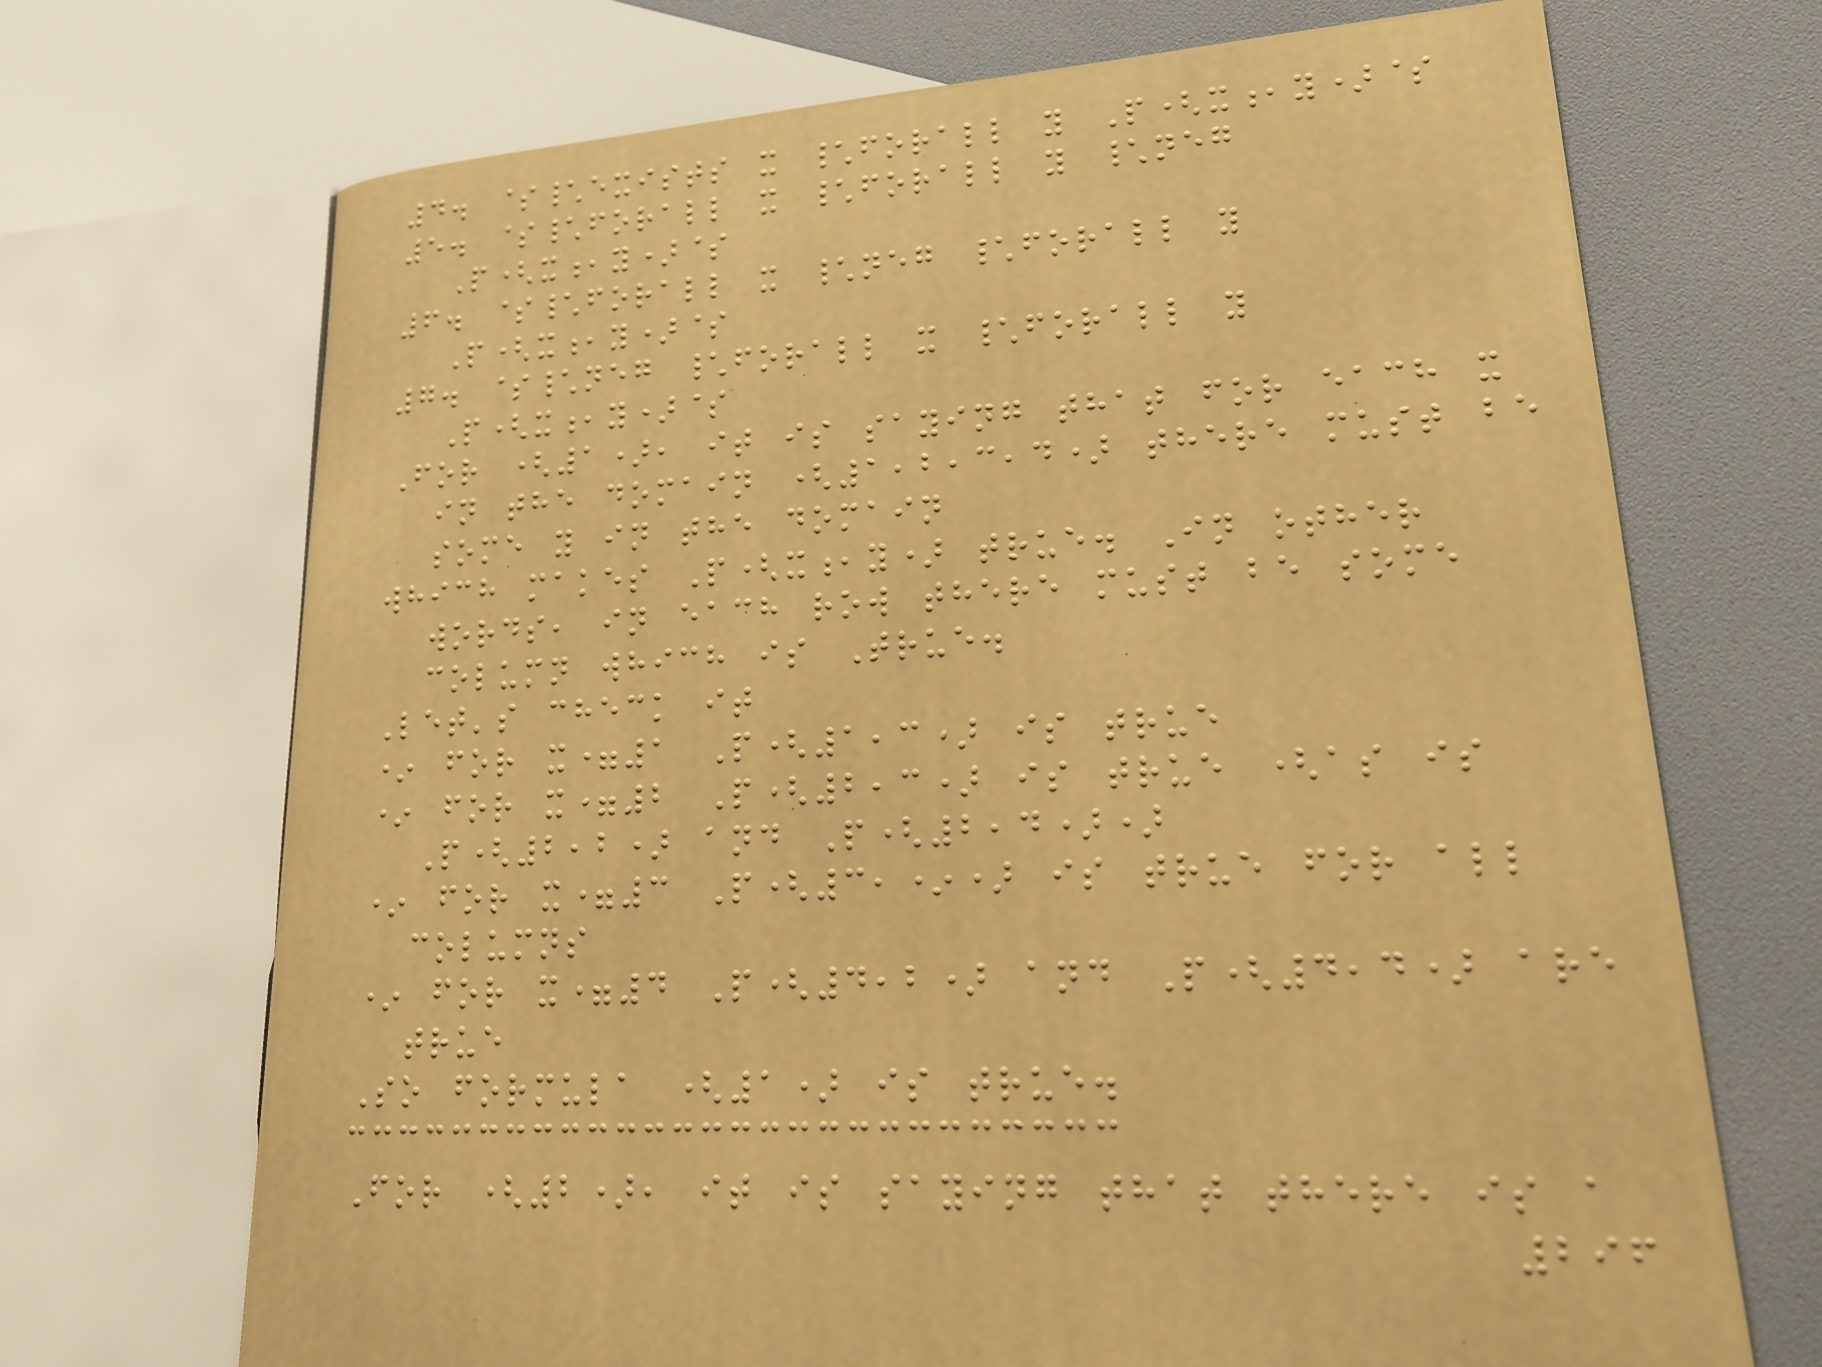4. $\exists x \forall y P(x,y)$
5. $\forall x \forall y \neg
P(x,y)$
6. $\forall x \neg \forall y
P(x,y)$
7. $\neg \forall x \forall y
P(x,y)$
For (1), it is saying that for each x
in the domain (1,2,3,4) there must be
some y in the domain
which makes P(x,y) true. In other
words, in each row there must be some
column which is True.
Let's check it
* for x=1 P(1,3) is true
* for x=2 P(2,3) is true (as is
P(2,2) and P(2,4))
* for x=3 P(3,*) is true for all
columns
* for x=4 P(4,2) and P(4,4) are
true
So formula (1) is true.
For (2), it is saying that there is a
296
